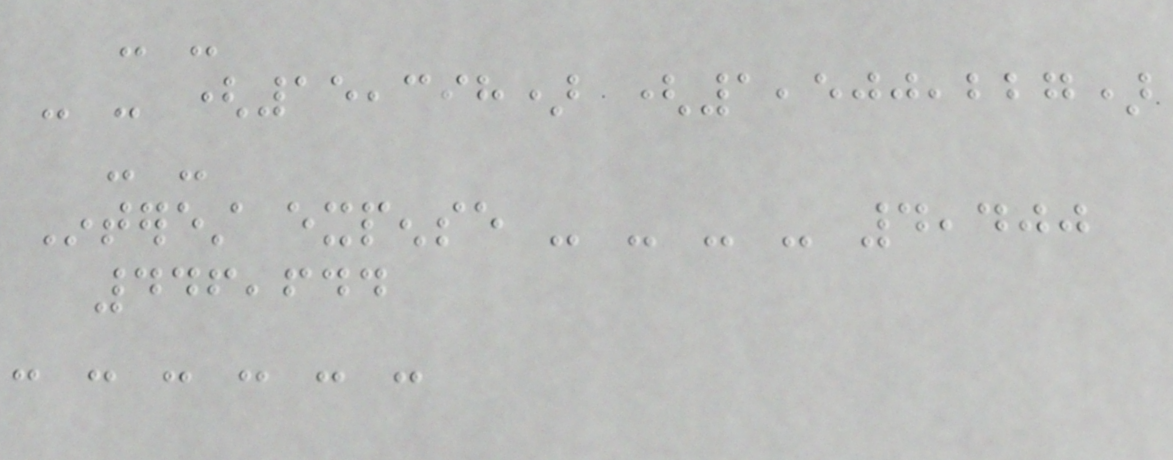- -
- - (15,398) (1,500,227)
- -
Interest expense - - - - 4,400
446,644
- - - - - -
